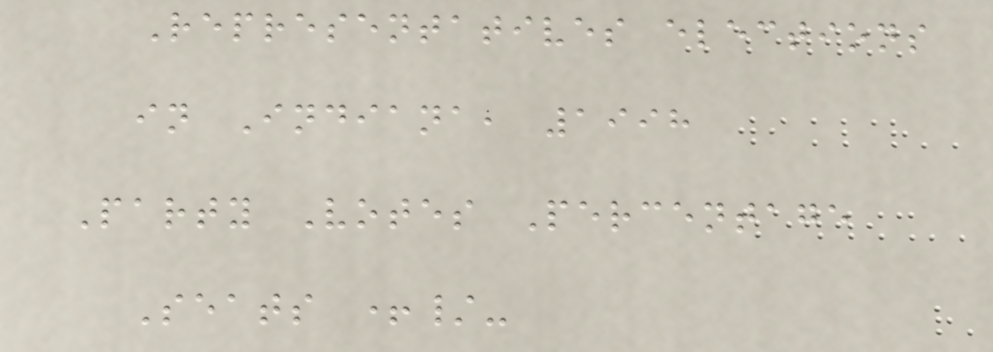Representatives elections
in Indiana, 1998
Party Votes Percentage
Seats +/-
